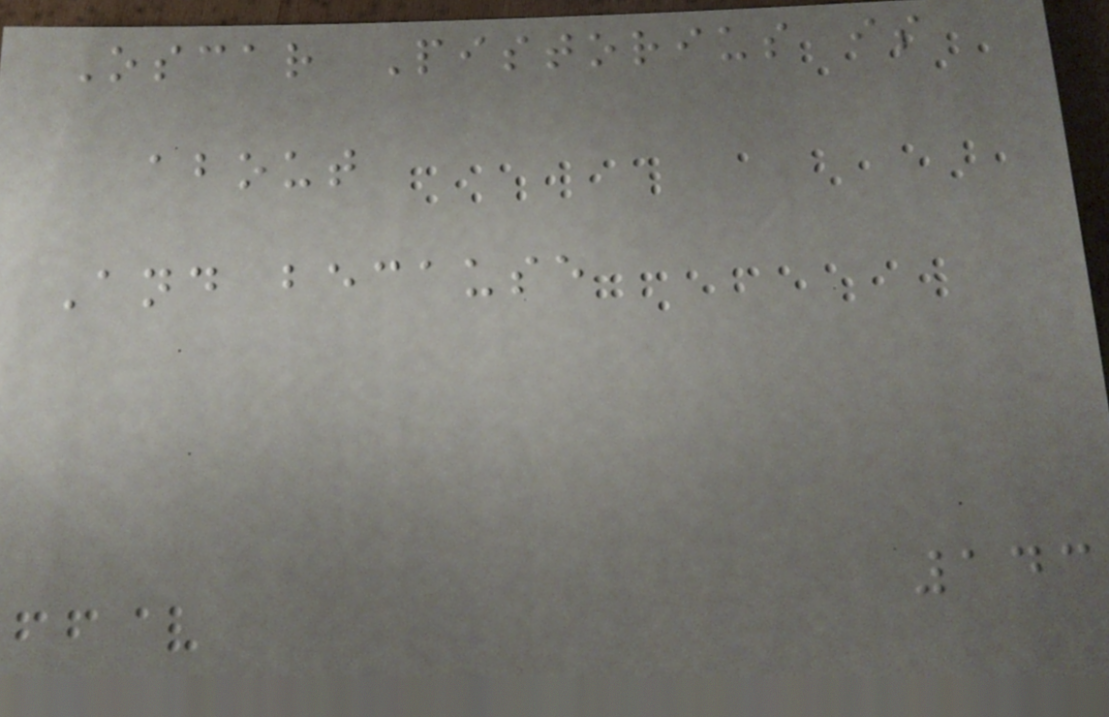Oscar Pistorius is
about
And because
143
